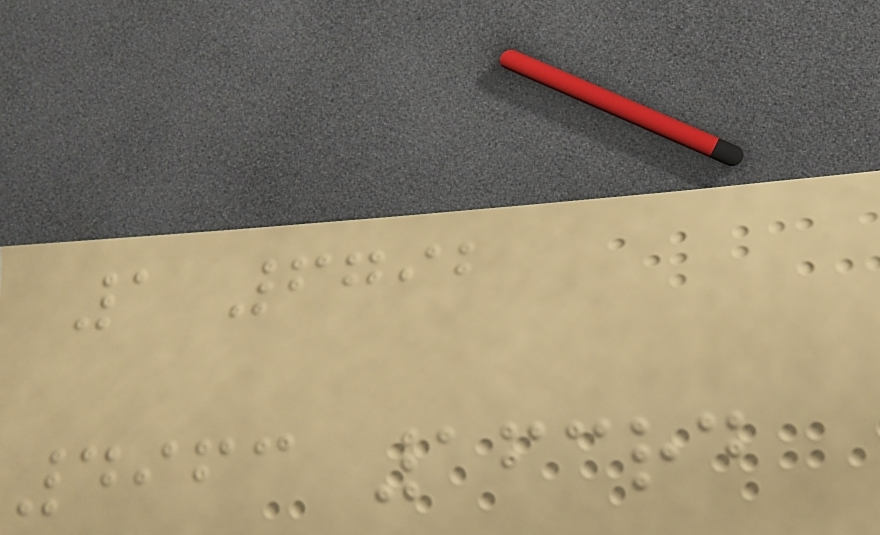1 6792
4963 163rd
